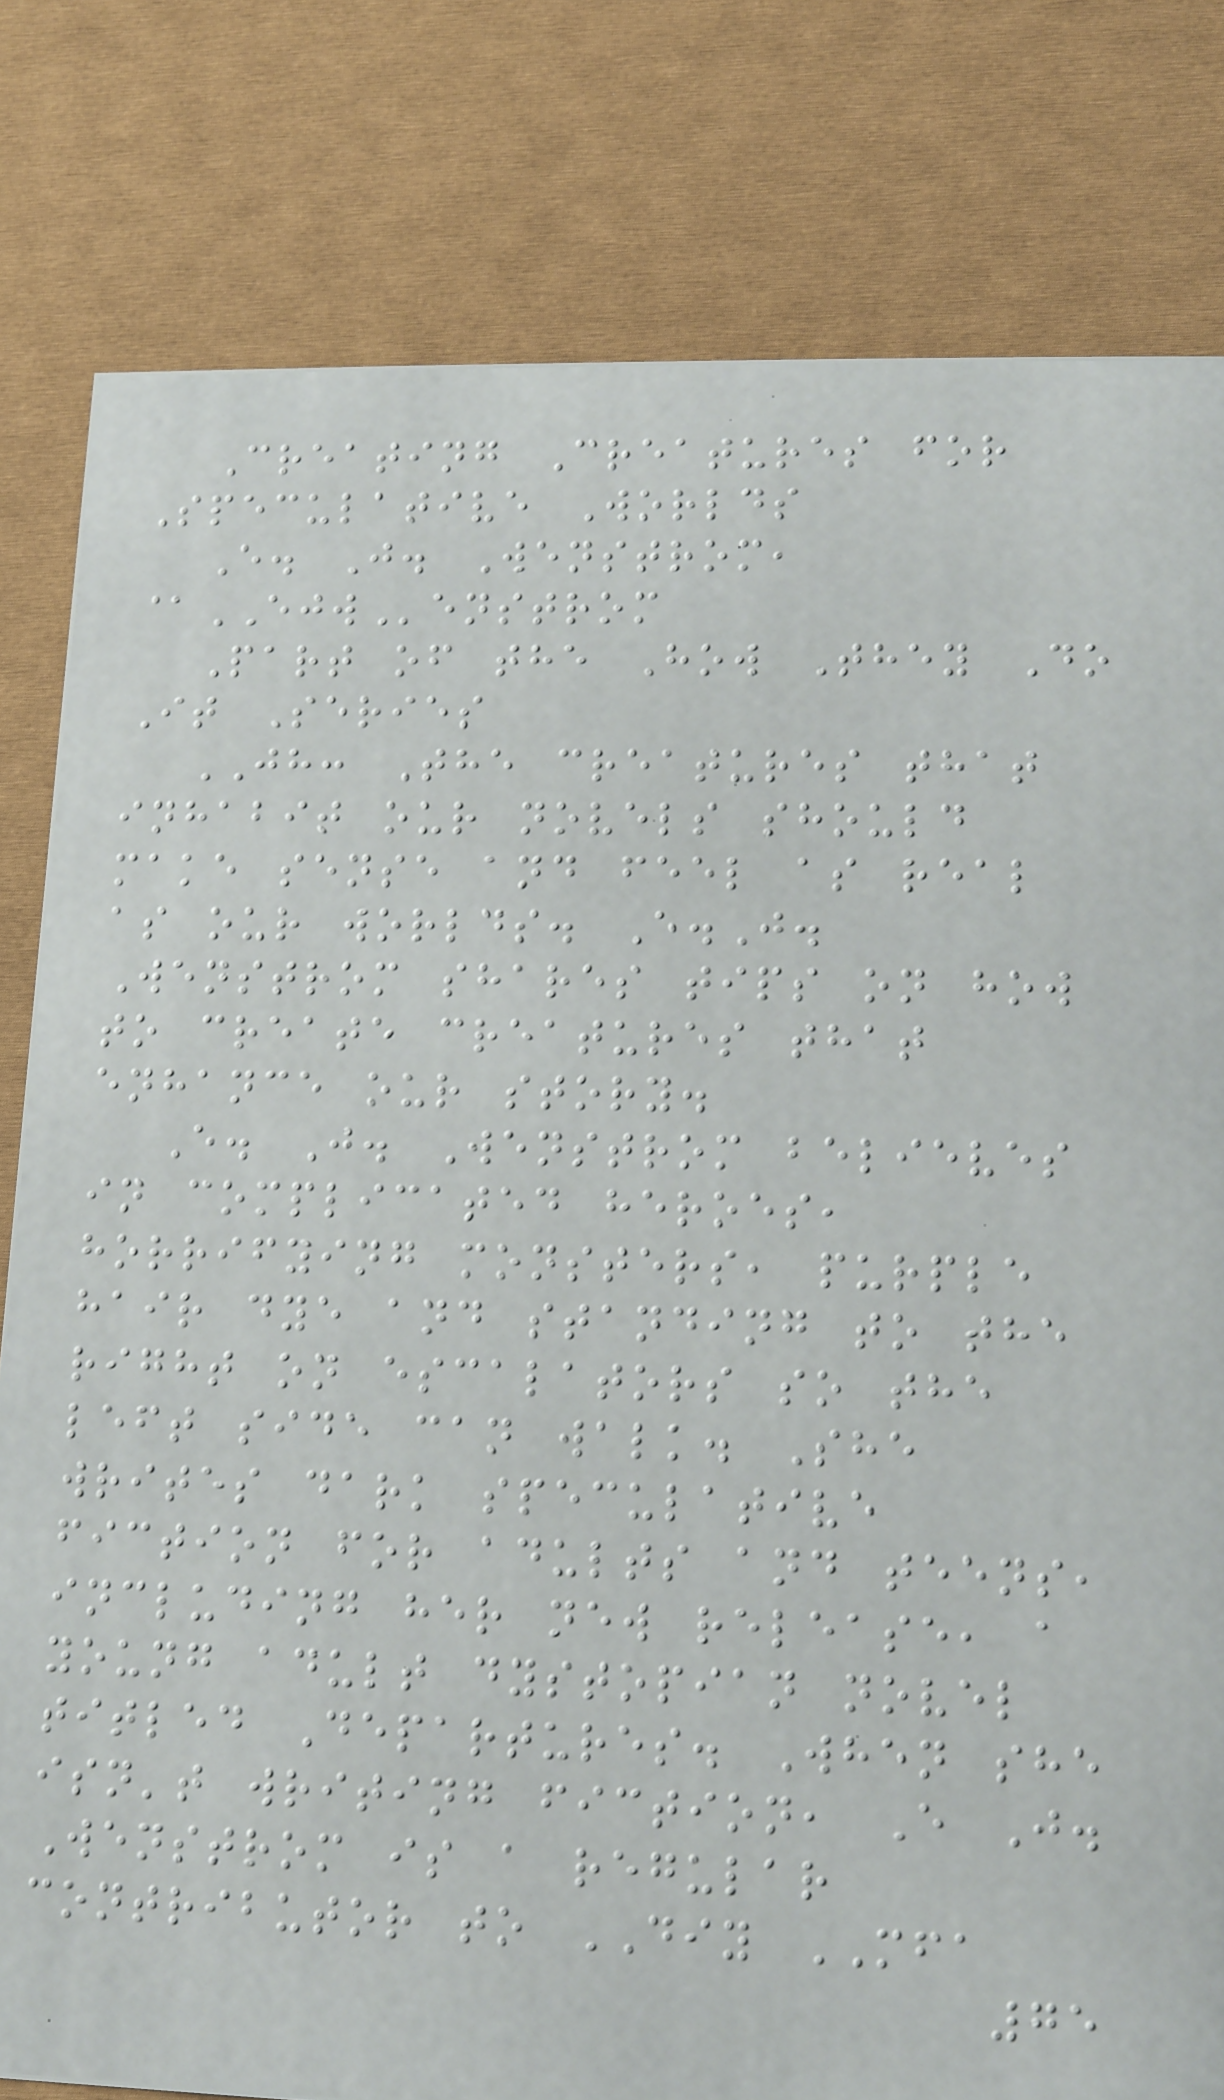Creating Creatures for
Speculative Worlds
E. J. Wenstrom,
@EJWenstrom
Part of the How They Do
It Series
JH: The creatures that
inhabit our novels should
make sense and feel as real
as our worlds. E.J.
Wenstrom shares tips on how
to create creatures that
enhance our story.
E. J. Wenstrom believes
in complicated heroes,
horrifying monsters, purple
hair dye and standing to the
right on escalators so the
left side can walk. She
writes dark speculative
fiction for adults and teens,
including her new release, a
young adult dystopian novel
titled Departures. When she
isn't writing fiction, E J.
Wenstrom is a regular
contributor to DIY MFA
75
